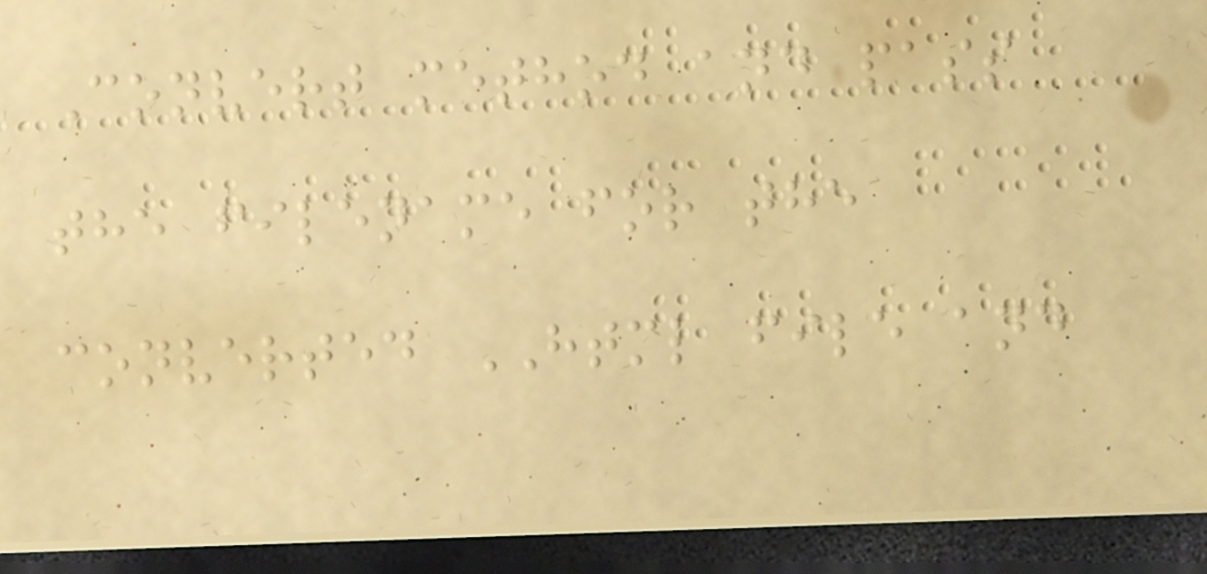Convert method and pass
the filename for the
converted HTML file and
